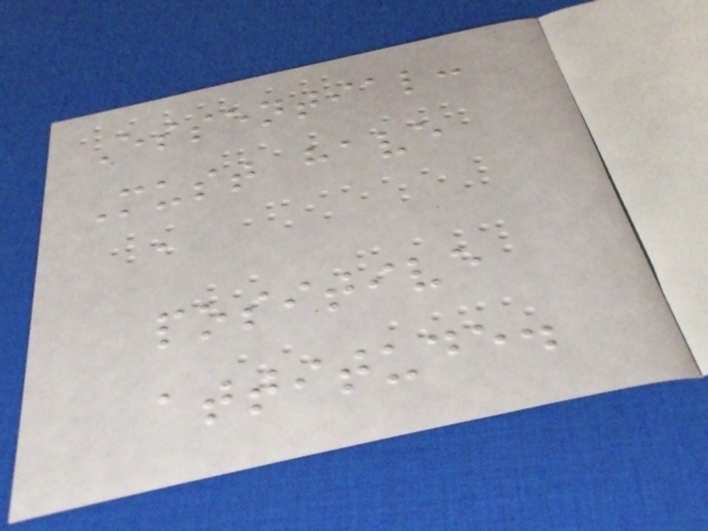Essential:
Must have
a
positive
attitude.
